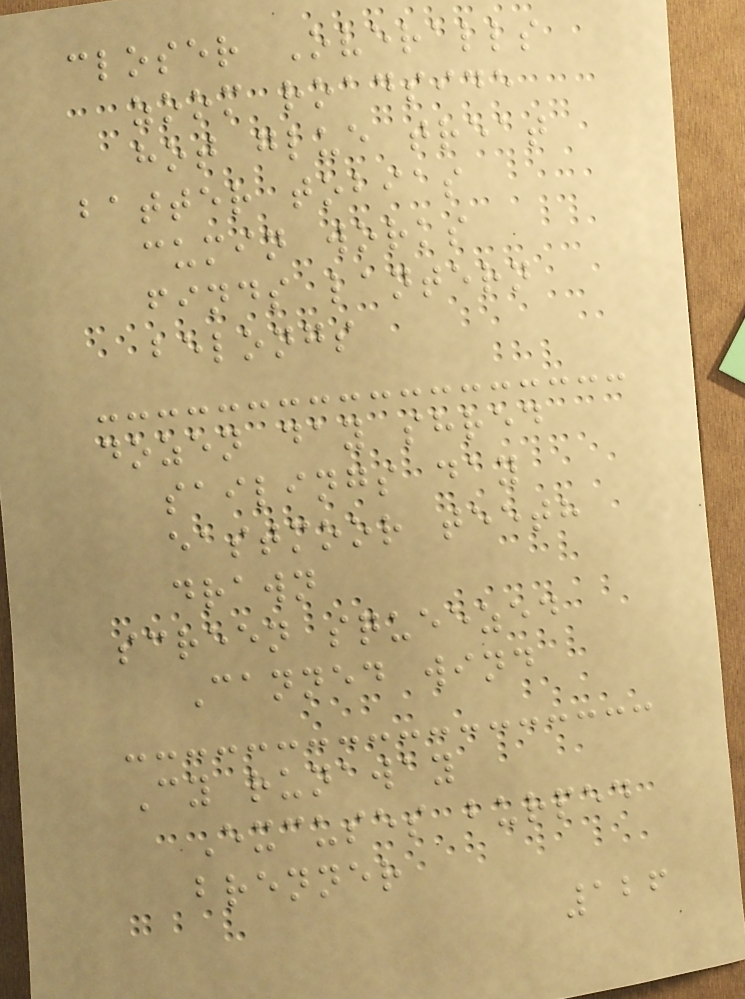closer Overalls
zoom roadside
hot glue treat
batter tobias
cumin works
finds lantern
belongs
dozen day shred
sailings day
eastmoor teeth
drawn
screen squeezed
Canned wind
Cy runaway
Excuses burped
brenner
126
